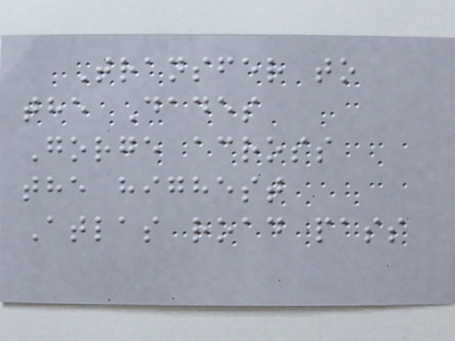Transfer to
the Dades
Gorge across
the highest
Atlas road pass
